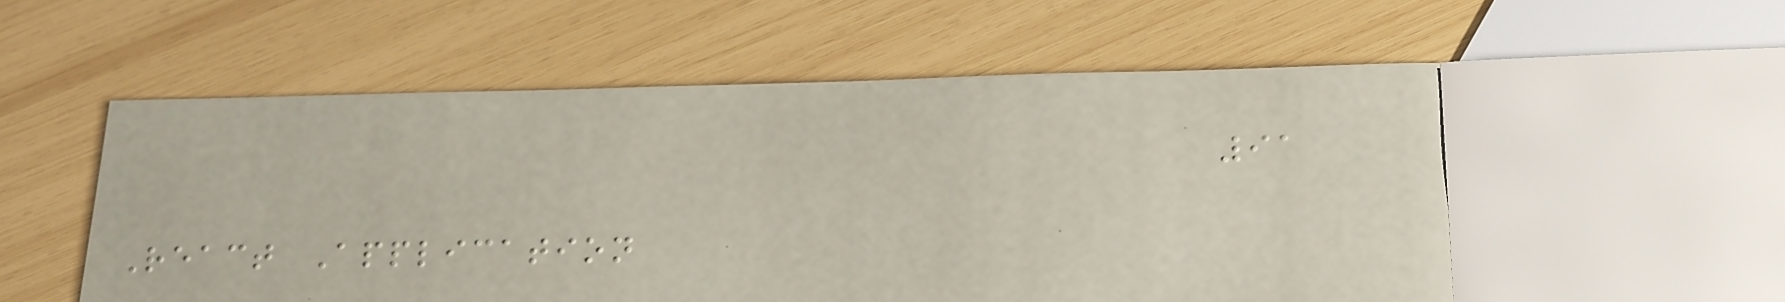91
React Application
